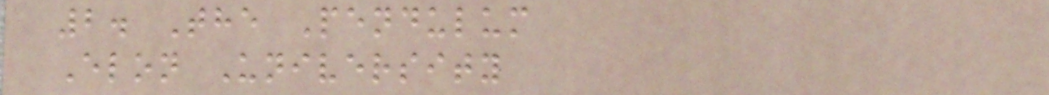2. The Pendulum
Elon University
